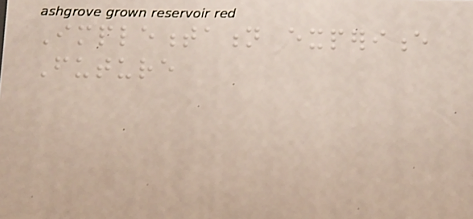Implementation experience
Future
